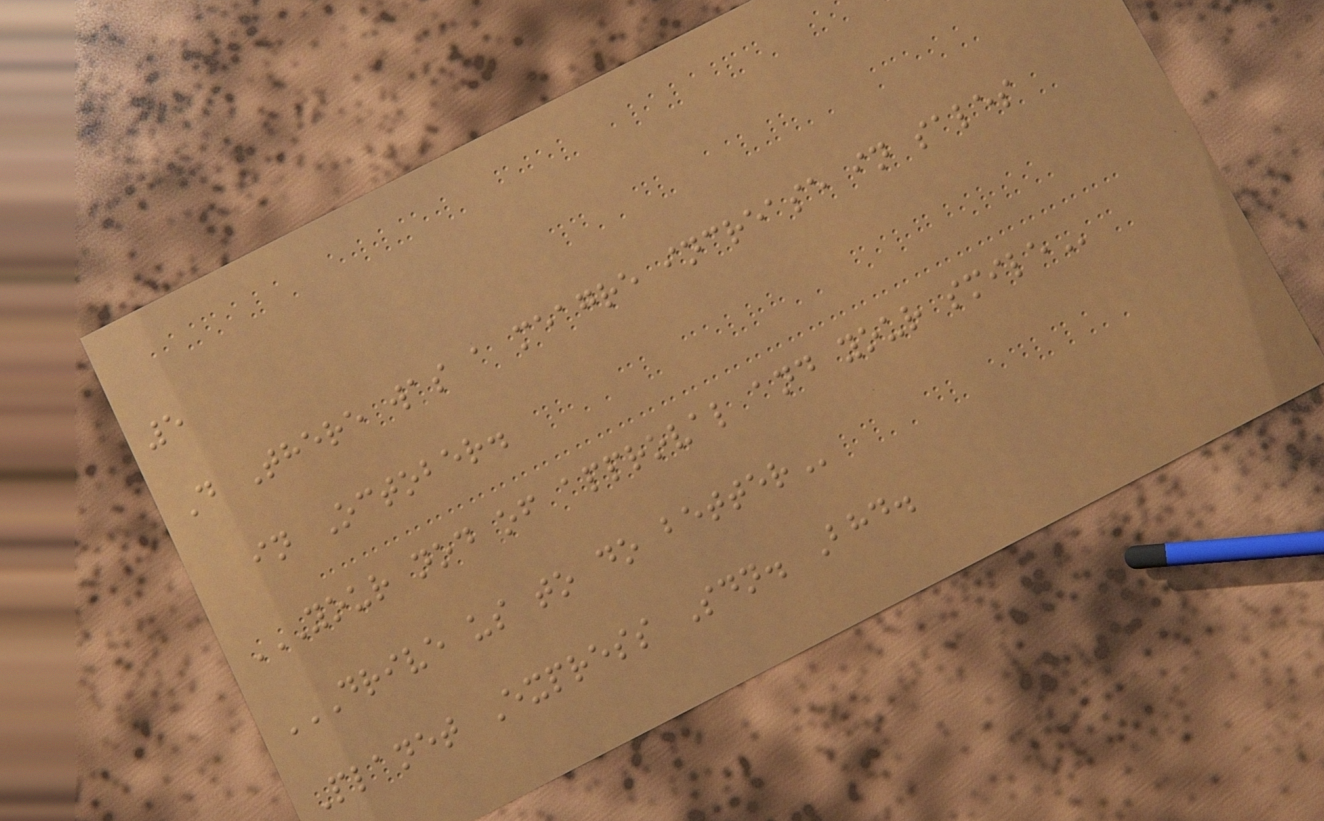5
D There was a meagre increase in sales
in October.
YOUR NOD OF APPROVAL AND YOUR SMILE
DRIVE US TO DO BETTER
Planet Express Sdn. Bhd.
